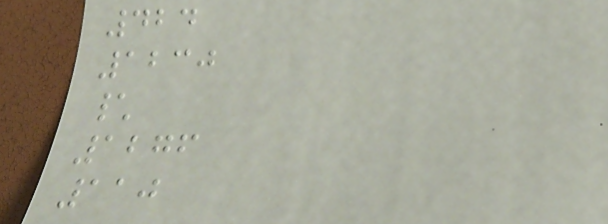424
1230
\
1276
110
